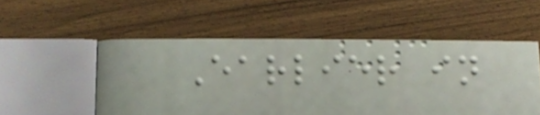Earlier in
